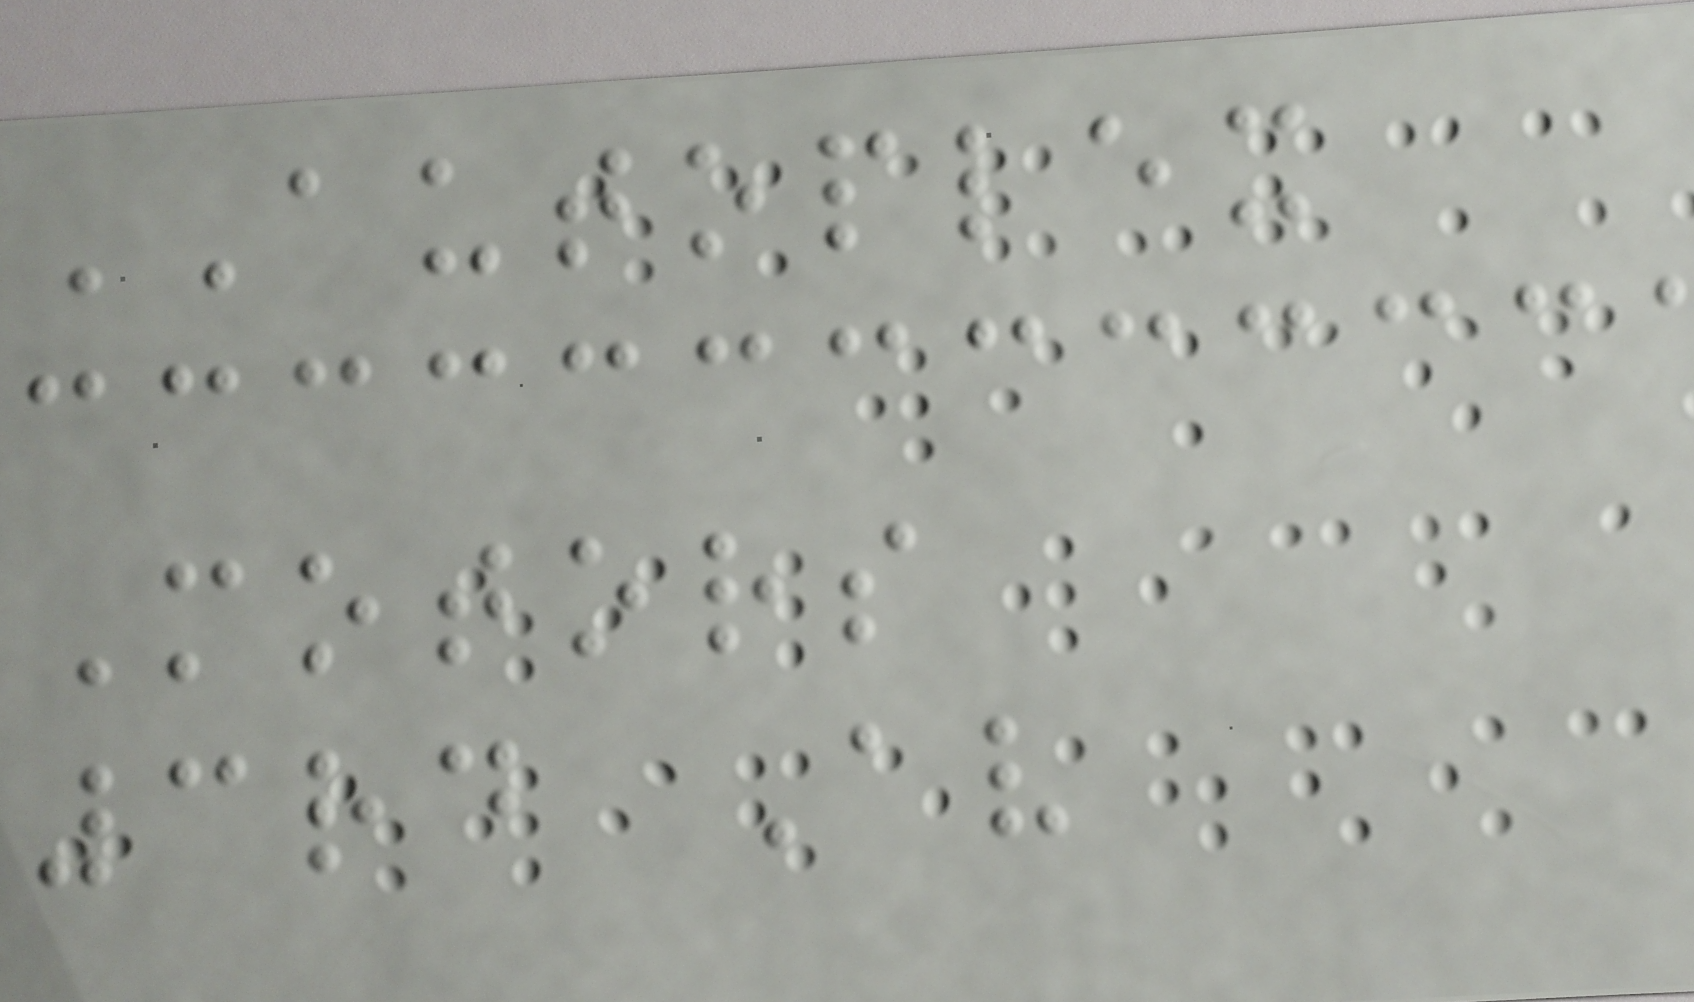AUTOPLEX
Motors
3rd Av
